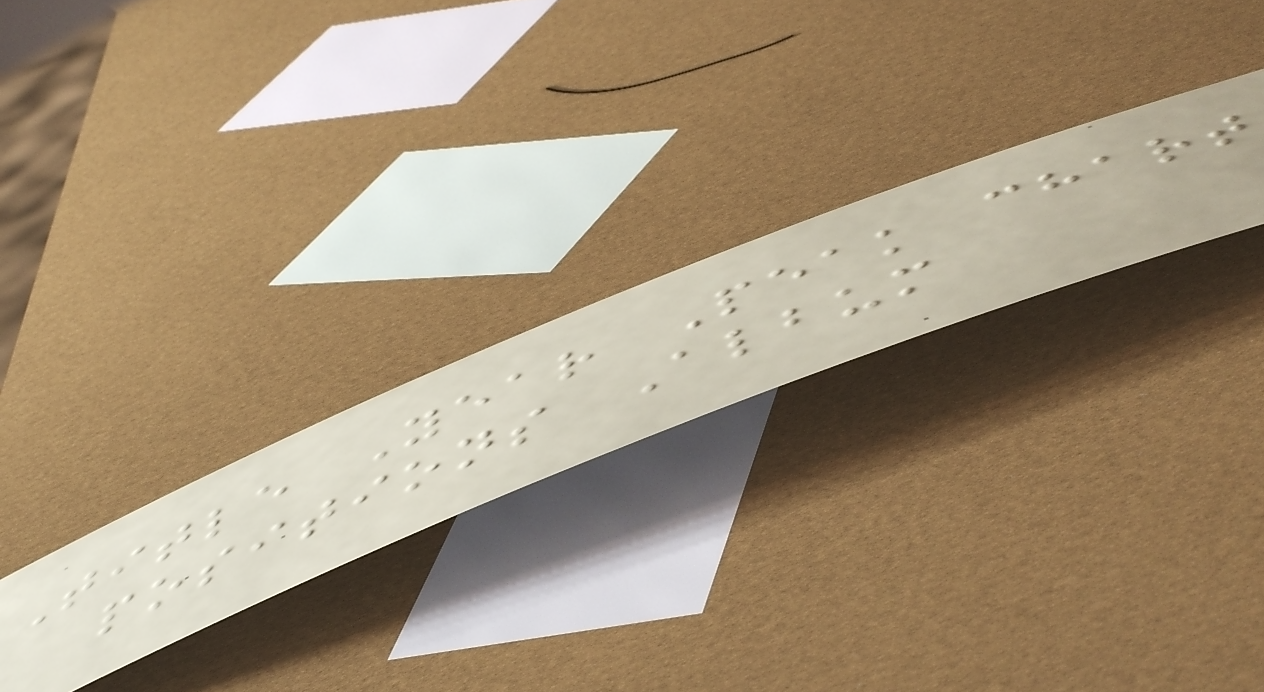Title Year Peak chart
positions Album
